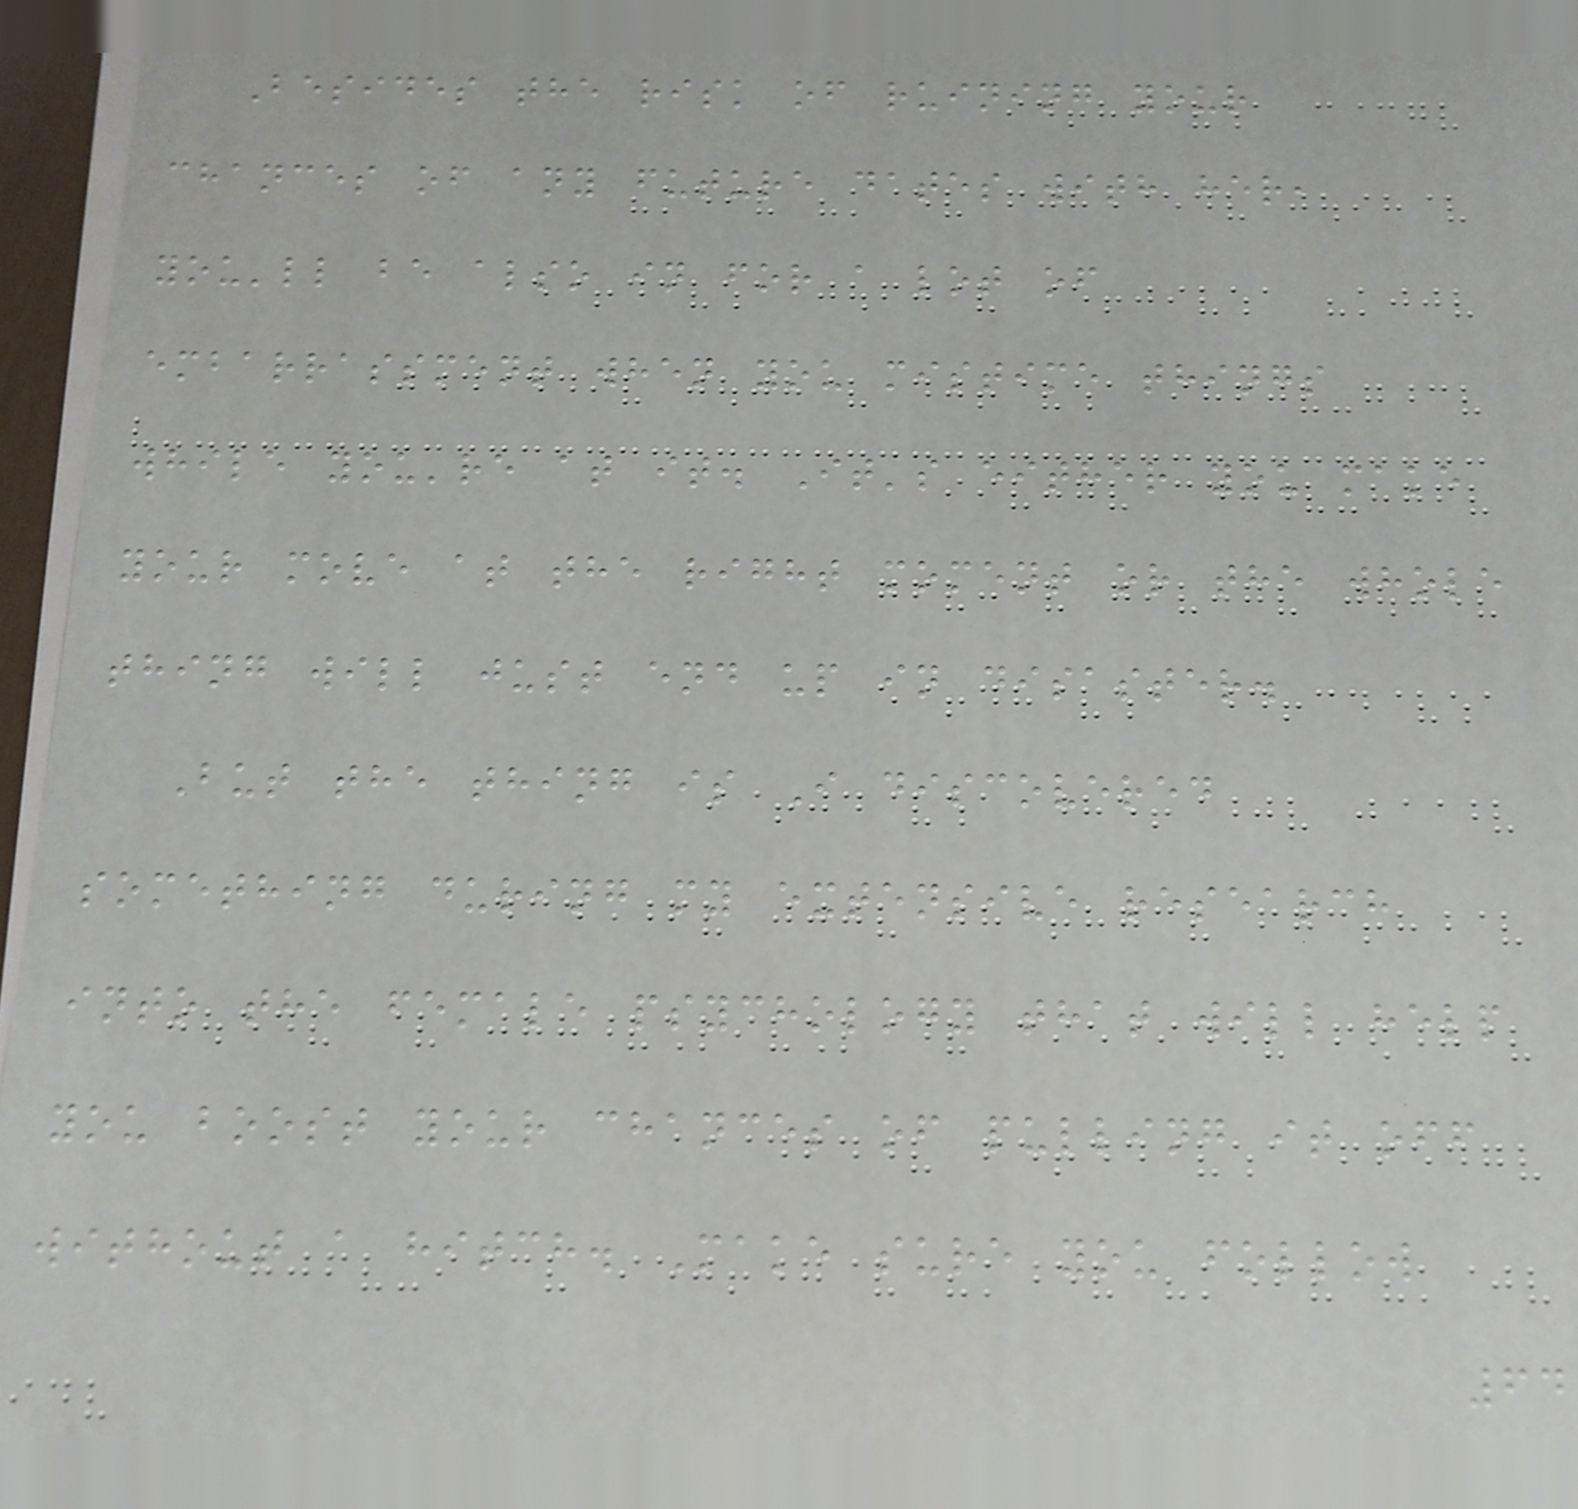Besides the risk of ruining your
chances of any future dates with her,
you'll be also in for a lot of
embarrassment when you mistime things
while you're at it. It's either you make
your move at the right moment or the whole
thing will just end up in disaster.
But the thing is I discovered
something during my extensive research
into the female psychology that will help
you boost your chances of pulling it off
without a hitch. Make sure you follow
64
